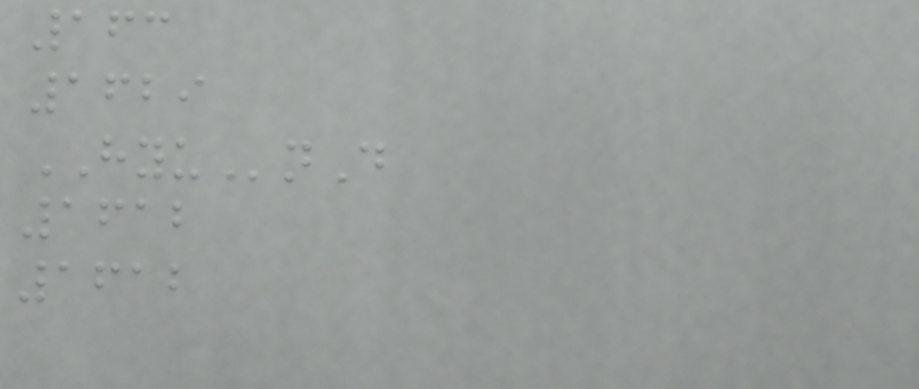163
1629
HYUnD
1612
1612
